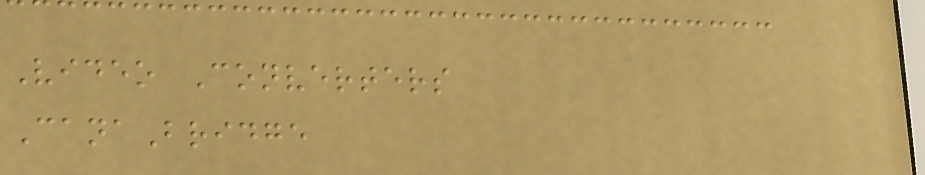Video Converters
CanaBridge
